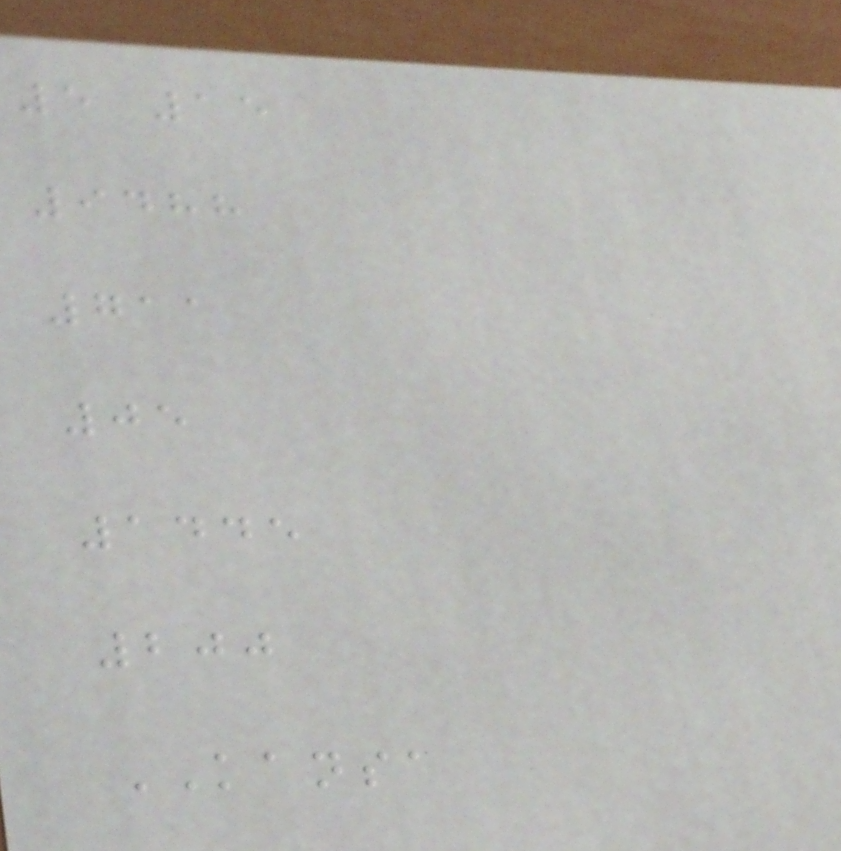5 15
9488
711
05
1445
200
KANSA
